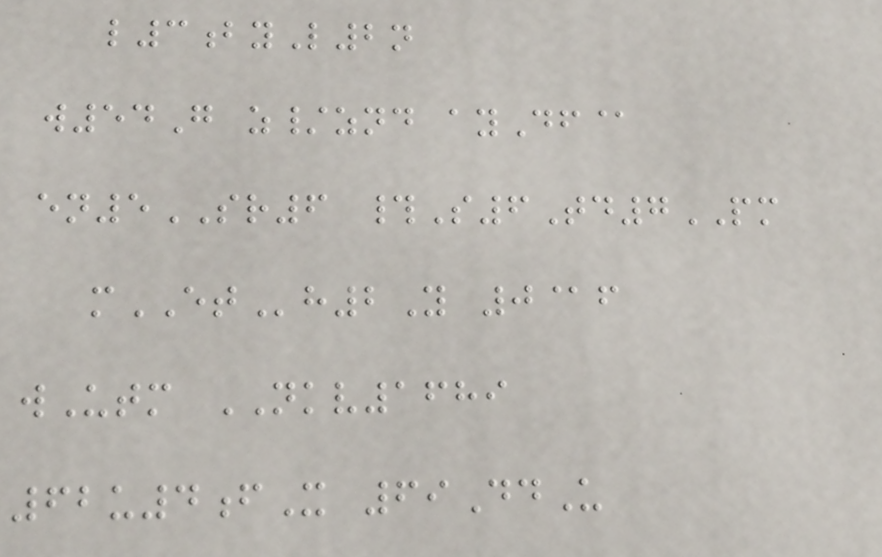l3byL2n
w54G z/znd ayDf@
en5SR6 #S6Td7PM
mETh2Y 0@f
wUtm NKV1689
62u4fX 69DdU
